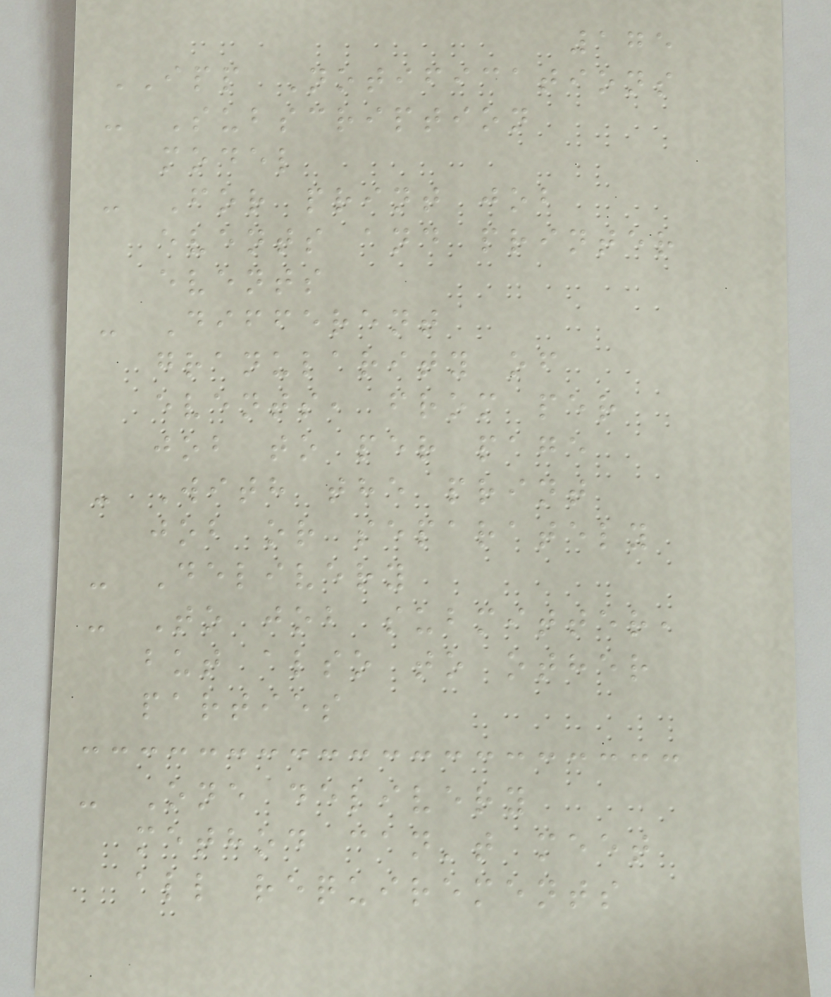175
IPP Notifications
- Subscription
model
- For print job
events and printer
events
- Different
granularity of
events, from per
job to per page
- With the print
job or separately
- Delivery
- To job submitter,
but also to other
parties
- One delivery
method can't meet
all requirements
